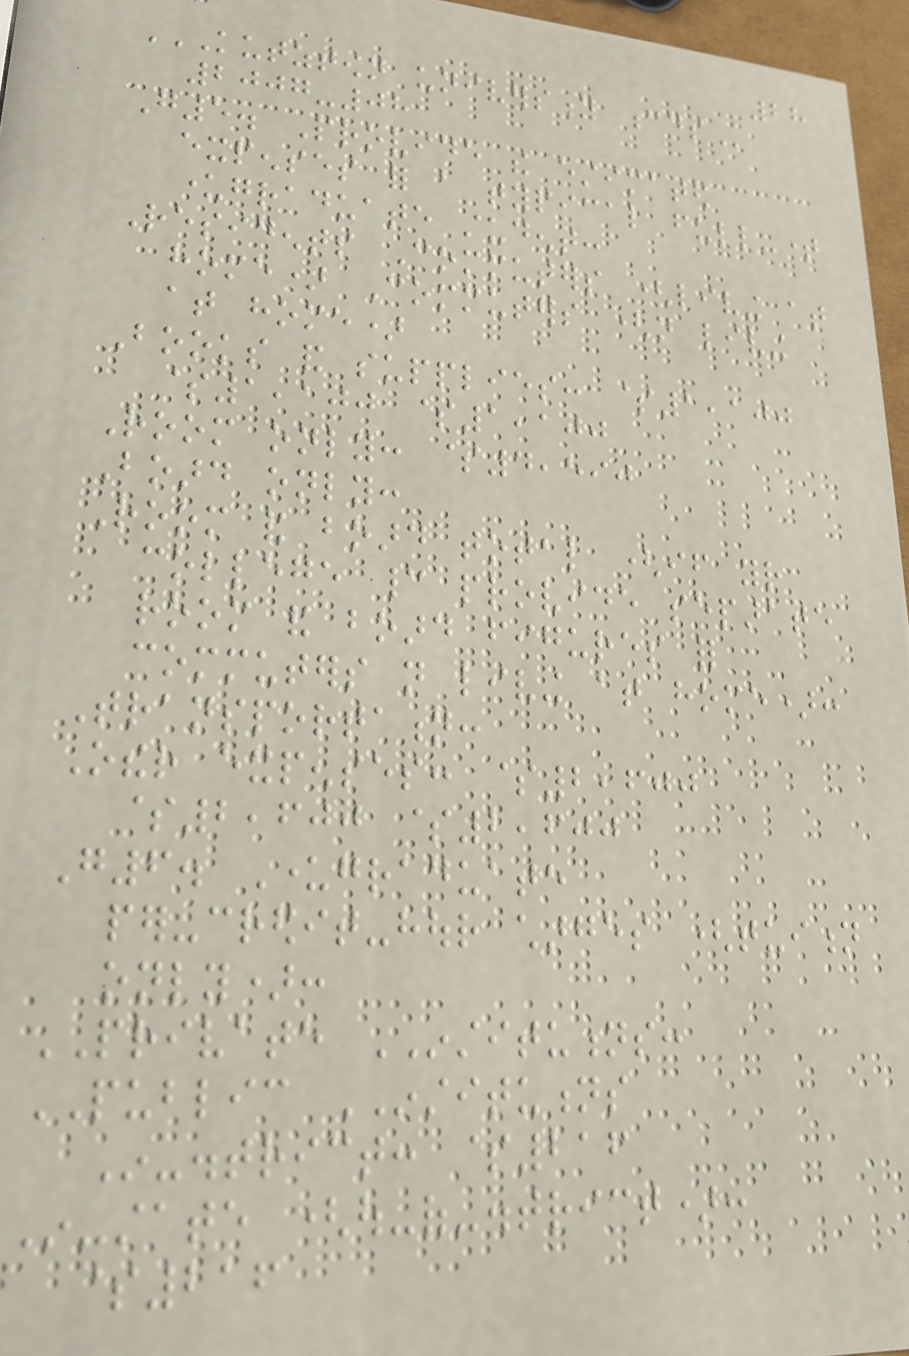28
KUTZTOWN UNIVERSITY CDS
2007-08
G5. Provide the estimated
expenses for a typical full-time
undergraduate student:
Residents Commuters (living at
home) Commuters (not living
at home)
Books and supplies: $1,100
$1,100 $1,100
Room only: $4,590
Board only:
Room and board total (if your
college cannot provide separate
room and board figures for
commuters not living at home):
Transportation:
Other expenses: $2,600
$2,600 $2,600
G6. Undergraduate
per-credit-hour charges (tuition
only):
PRIVATE INSTITUTIONS:
PUBLIC INSTITUTIONS
In-district: $216
In-state (out-of-district):
$216
